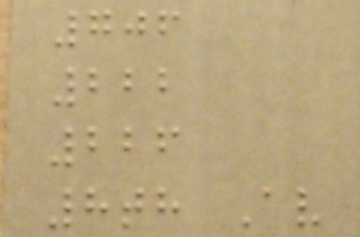706
222
226
8th Av
